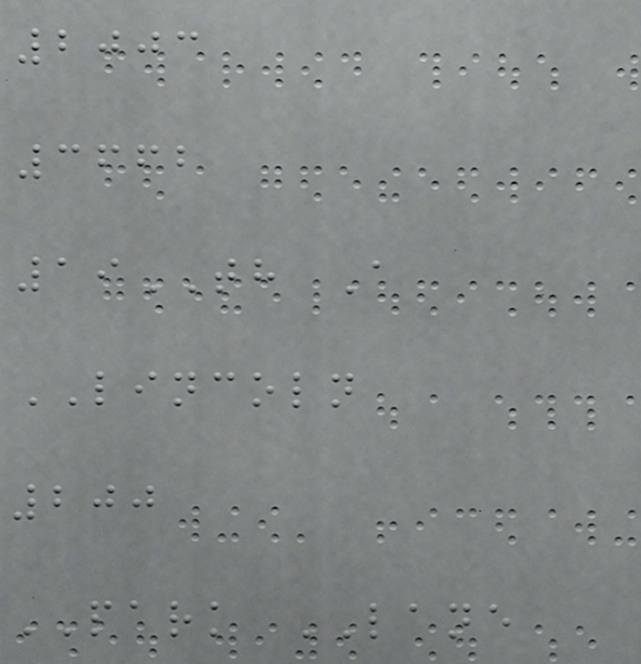2003
3662
19TH A
LINCOLN
200
PARK LANE
